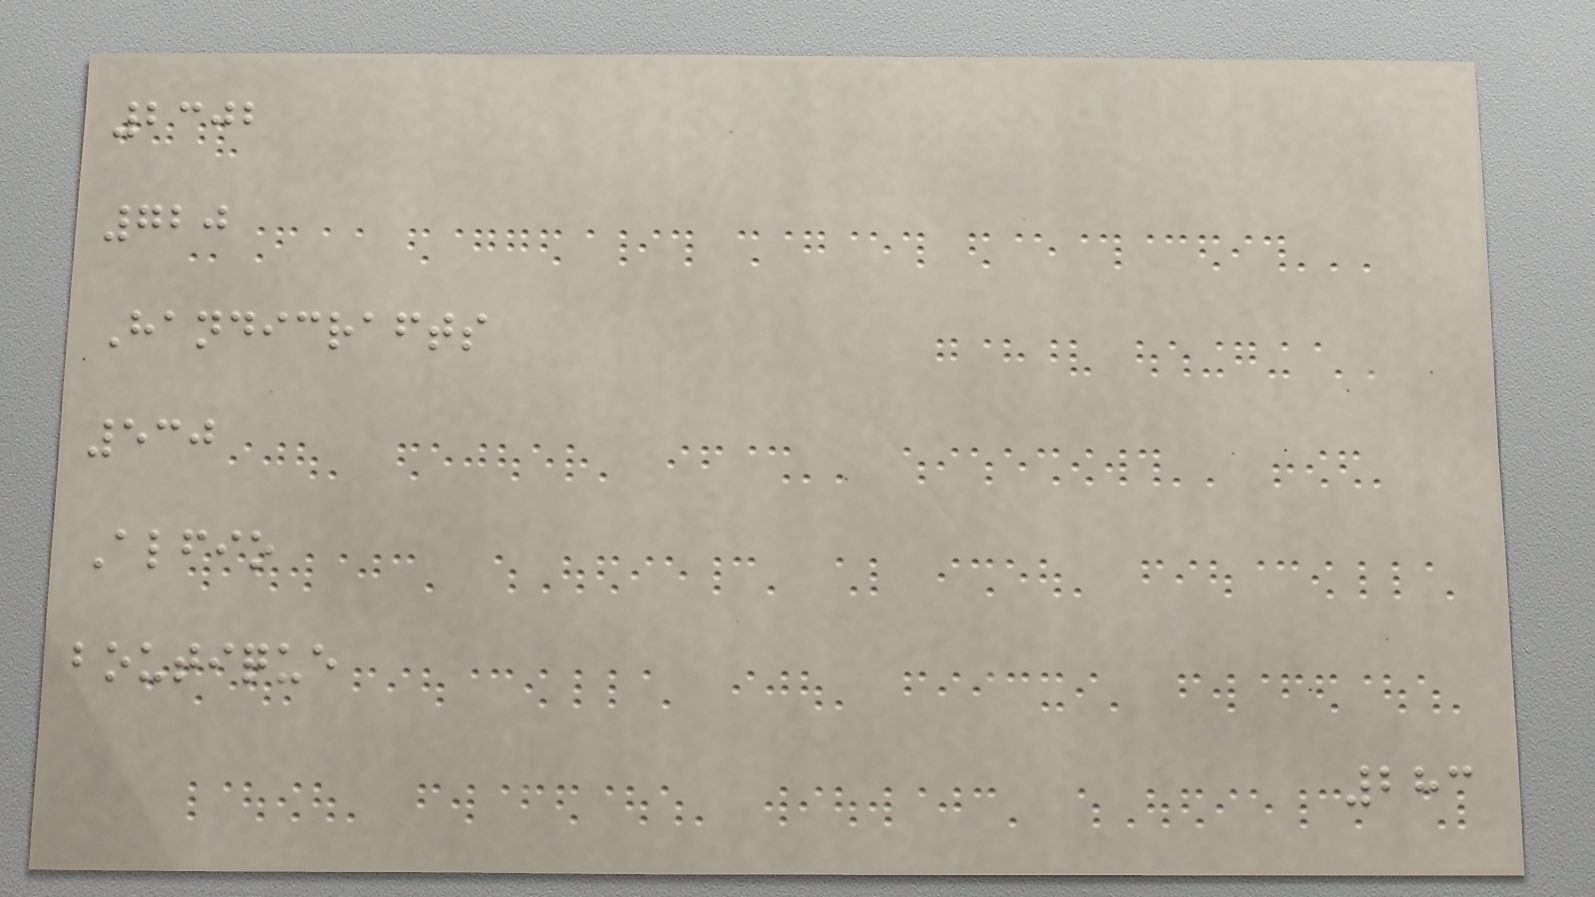2302
720
Handicrafts
530
Alfio
boutique
283
